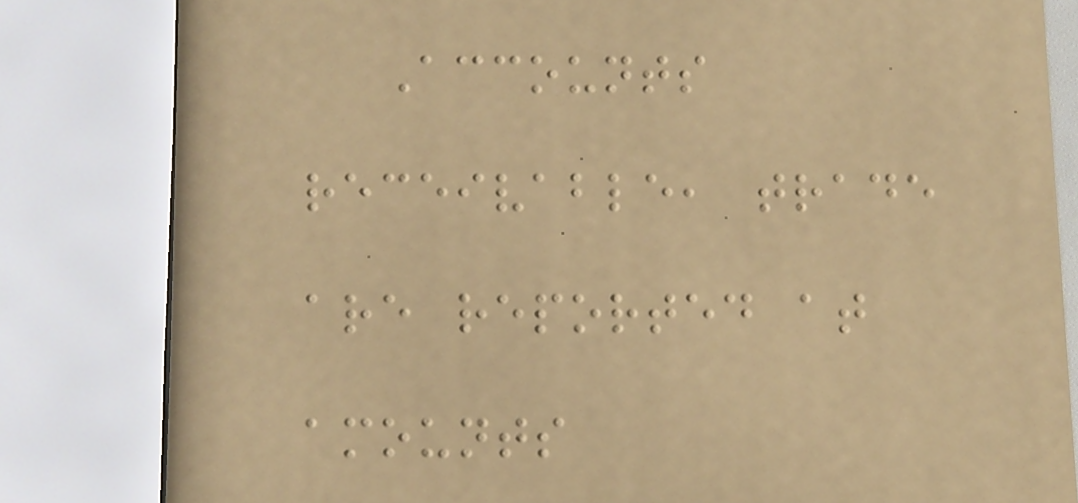Accounts
receivable, trade
are reported at
amounts
